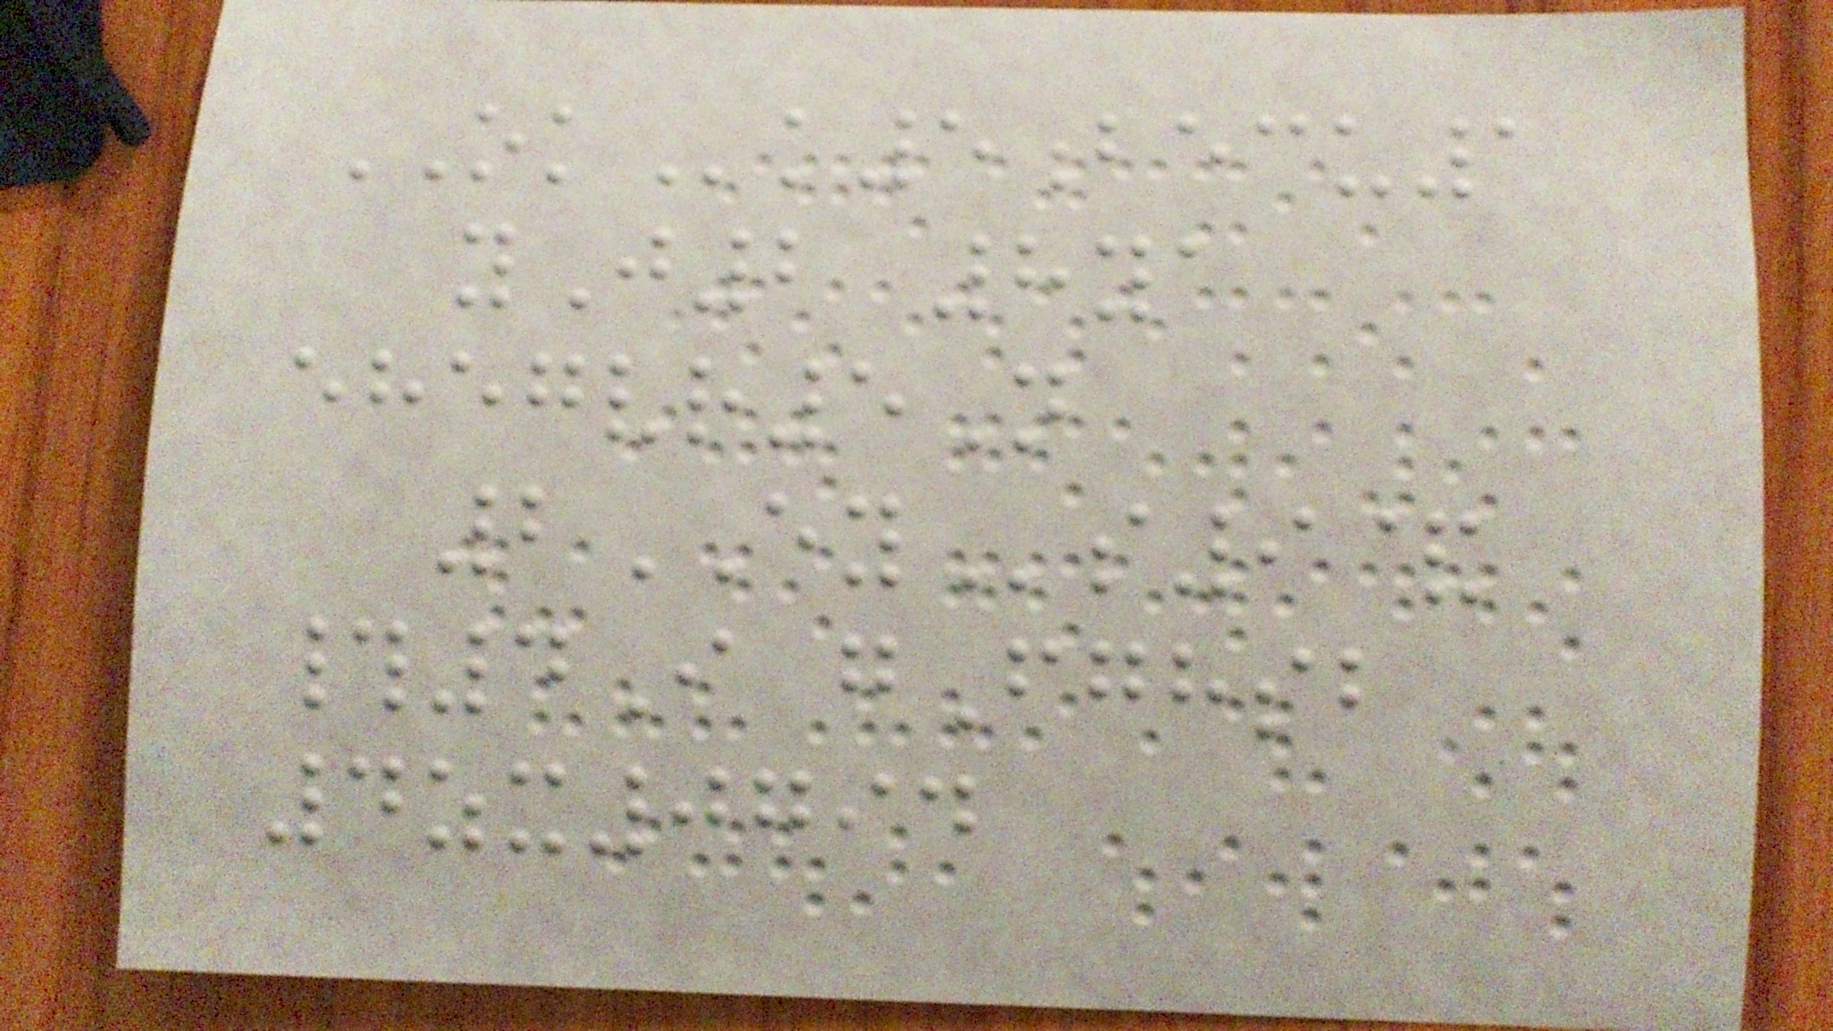OKk5becu1
yJ2 8ya
ehegvr5N
2EYs9&
#4I gFghsb
4zx0794
